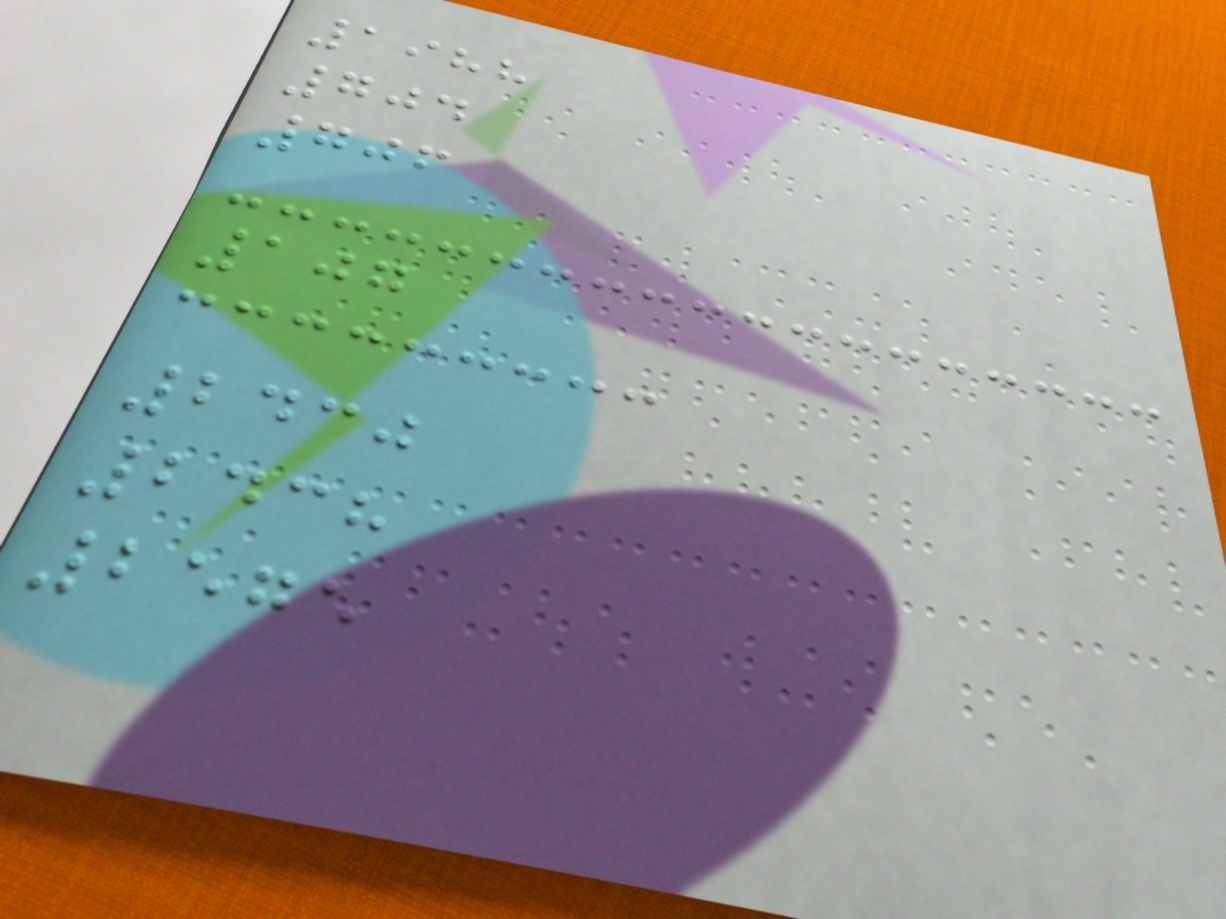1988
704
706
107
2430
2438
2575
